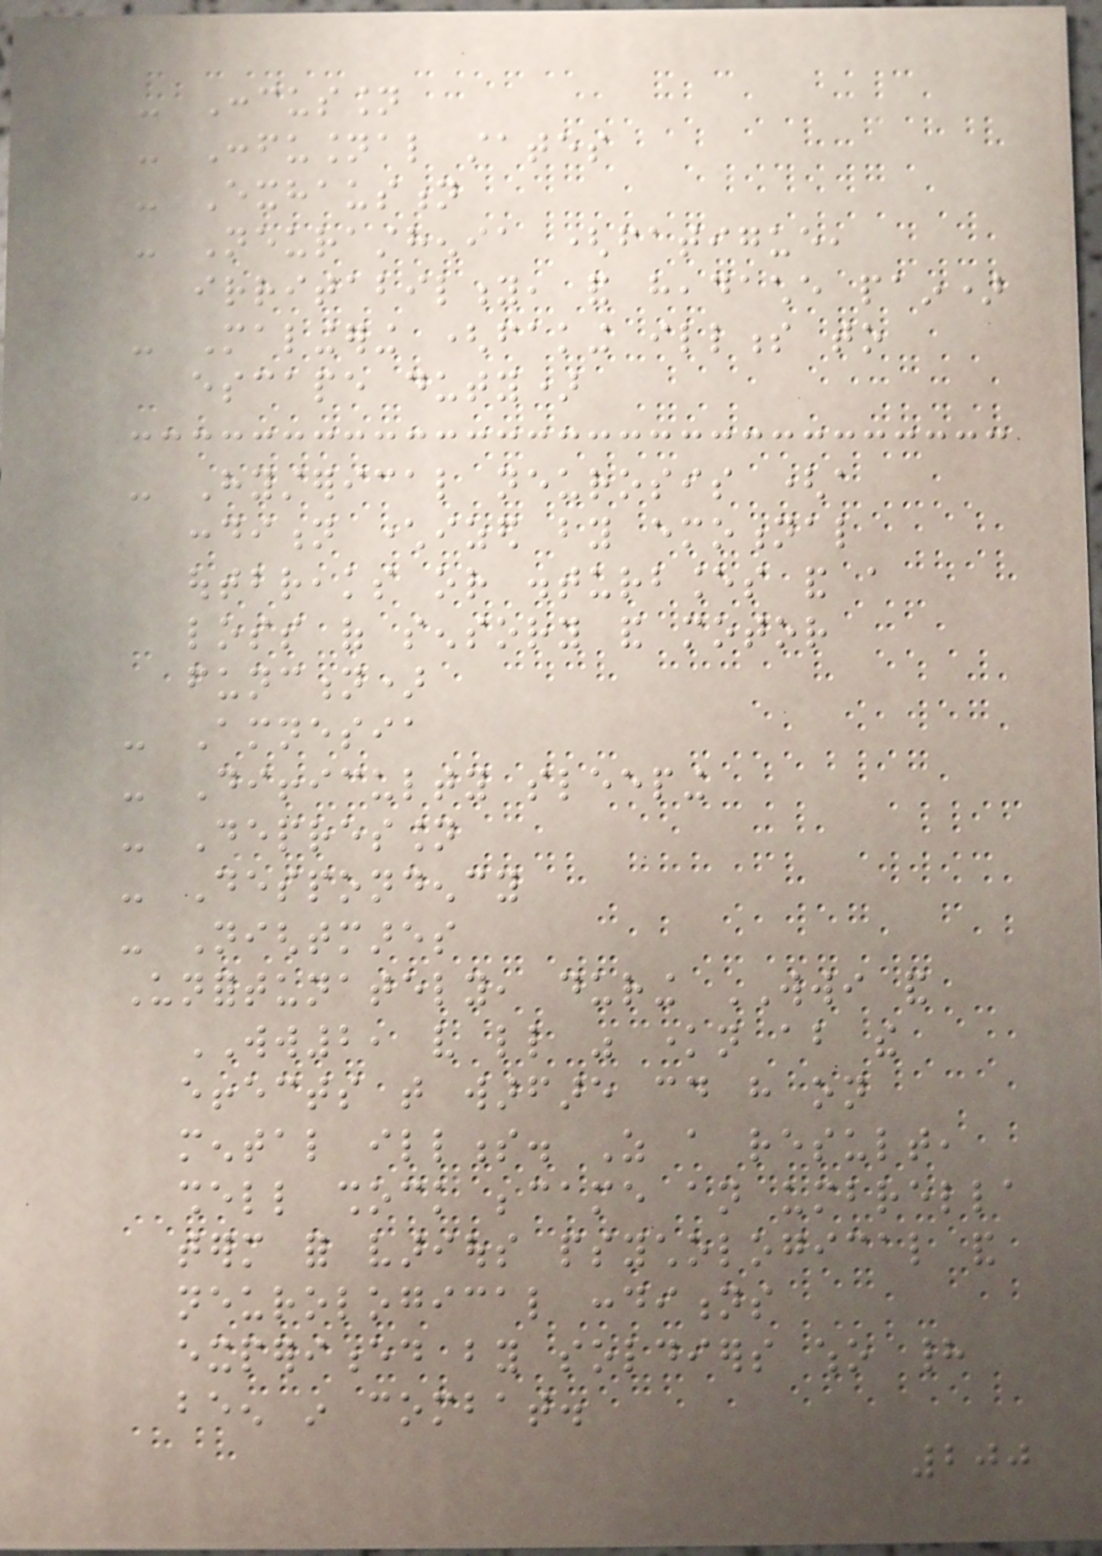- Concussion
- Confusional states
- Exhaustion
- Neurasthenia (fatigue,
irritability, and headache pain)
- Malingering (faking illness to
escape duty)
- Hysterical neurosis (a
condition characterized by emotional
outbreaks or disturbances and a
loss of sensory and motor
function)
- Amnesia
- Difficulty sleeping
- Depression
- Despondency
- Nightmares
Unfortunately, during WWI and
WW2, very little was known about the
effects that warfare could have on
mental illness. As a result,
shell shock became an umbrella
term for various psychological and
neurological conditions
experienced by soldiers who had
been in combat.
200
